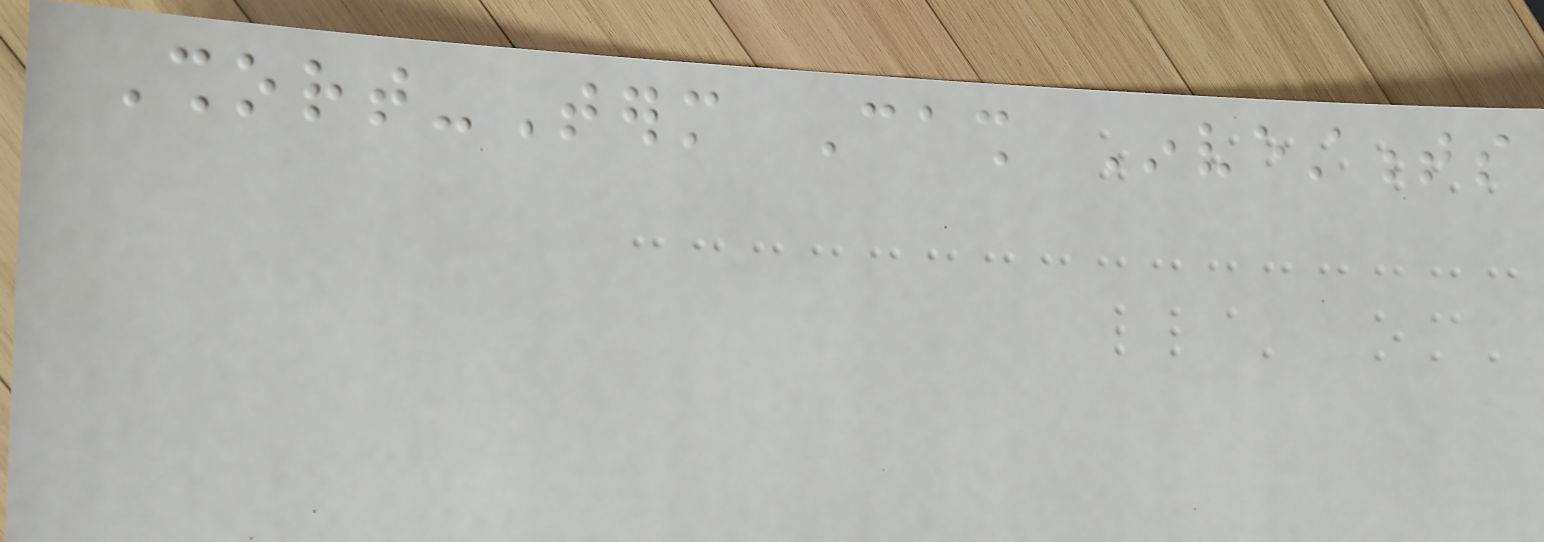Short-Term Cash Investments
